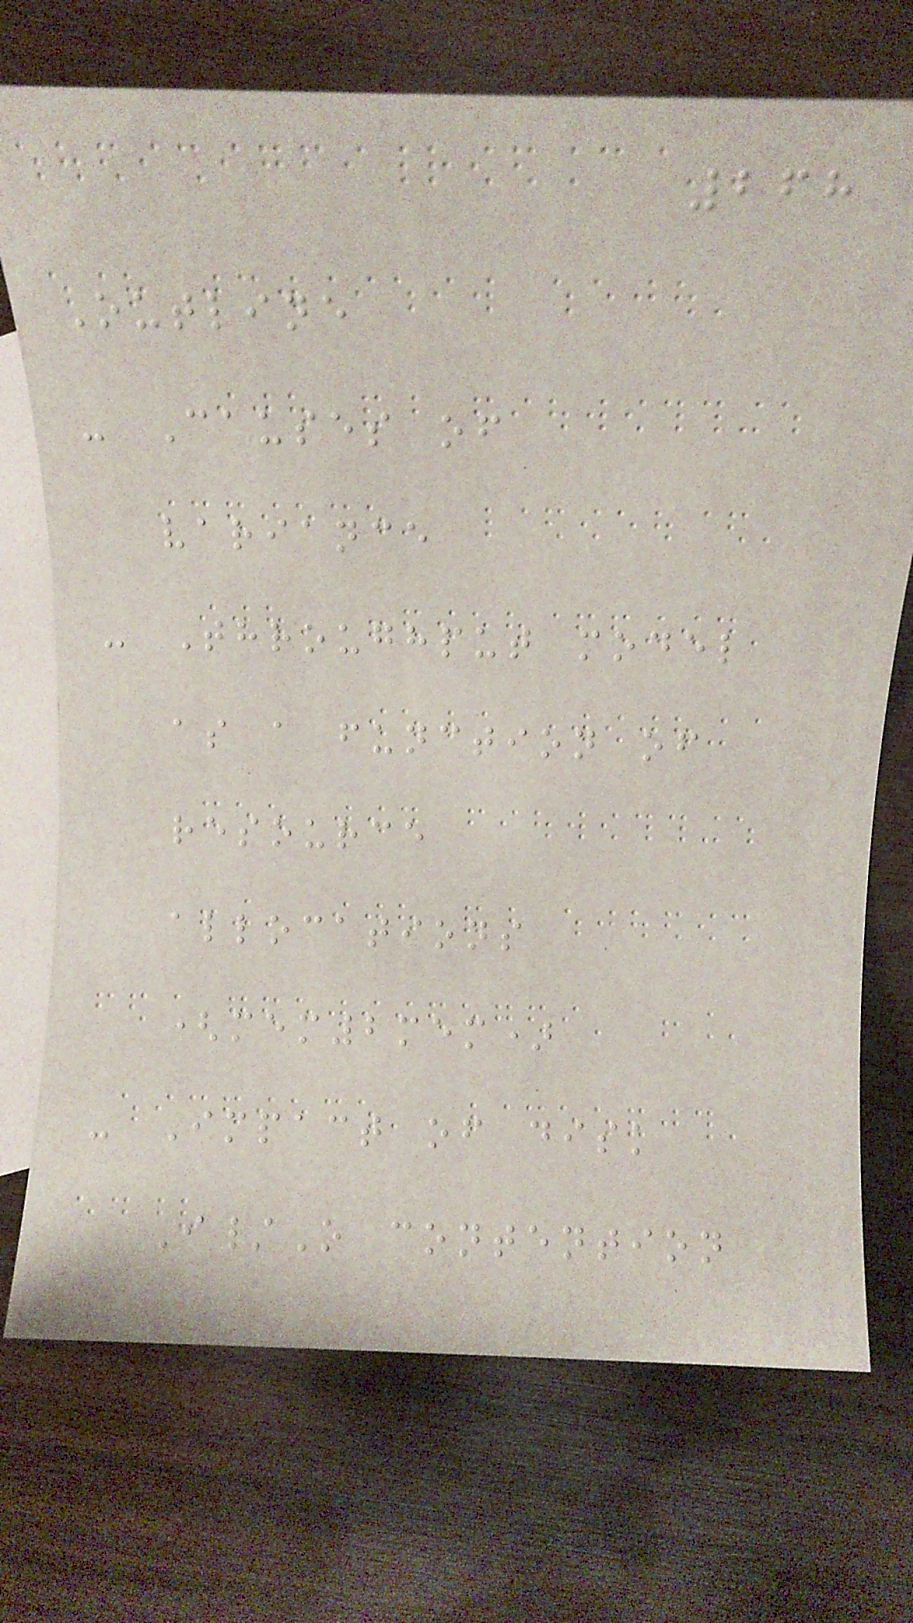268
Outline
- Causes of
variance
- Throughput model
as a function of
resource
allocations
(mem2mem)
- Impact of disk
I/O contention
